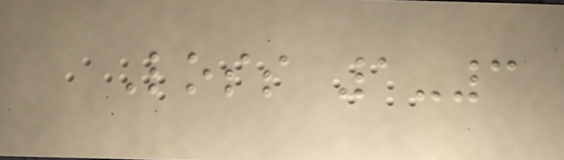Loss 1-3
